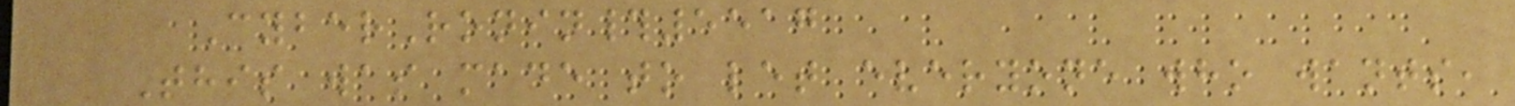CyberRonin#5517
This was made to let everyone who wants,
